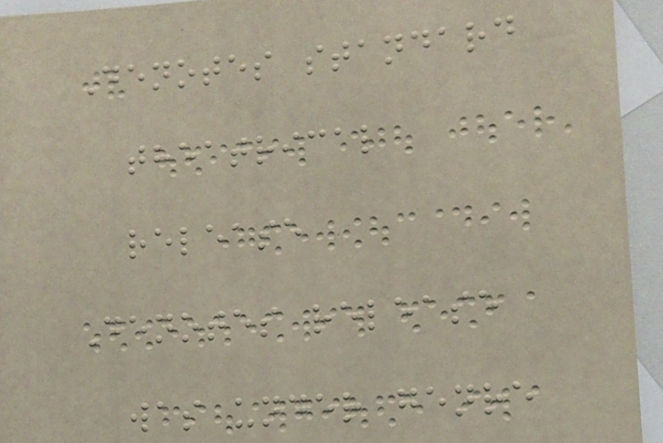Denotes standard
theatrical
release
Denotes release
was under genre
